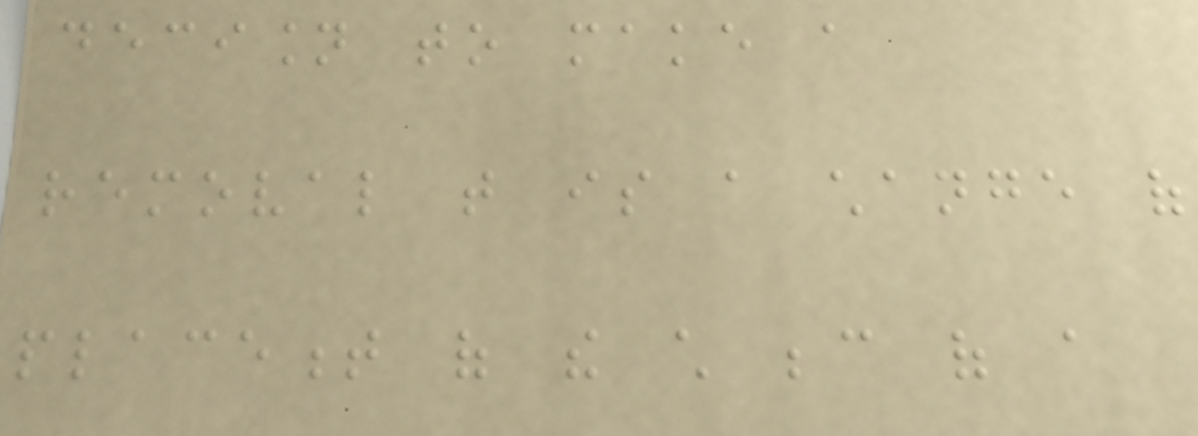decision to make a
removal that is a change of
placement of the child because of a
